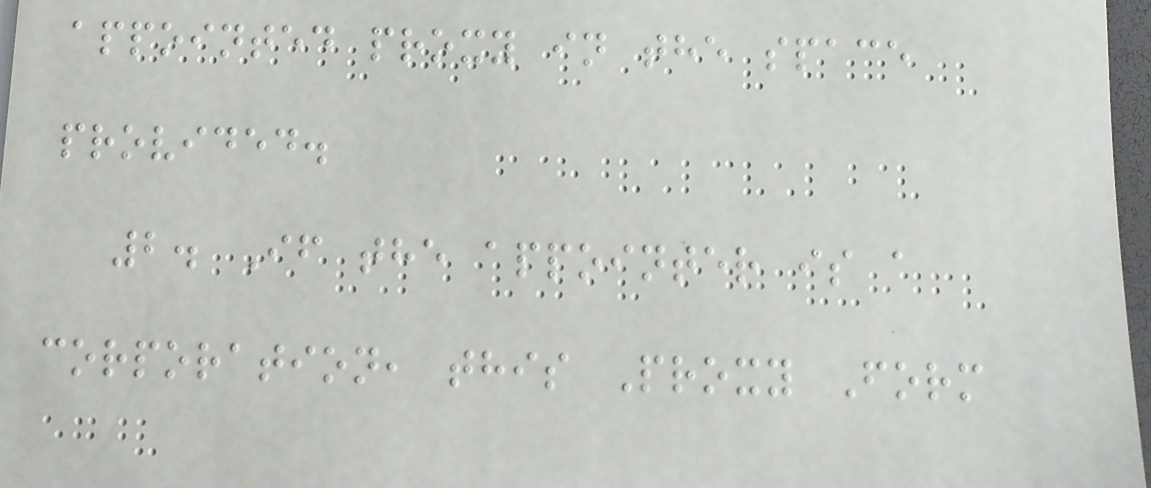appointed proxy in the space
provided.
2. If the appointer is a
corporation, this Proxy Form
